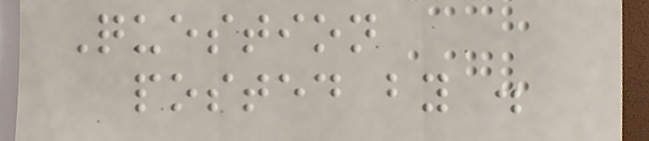Question
posted by .
